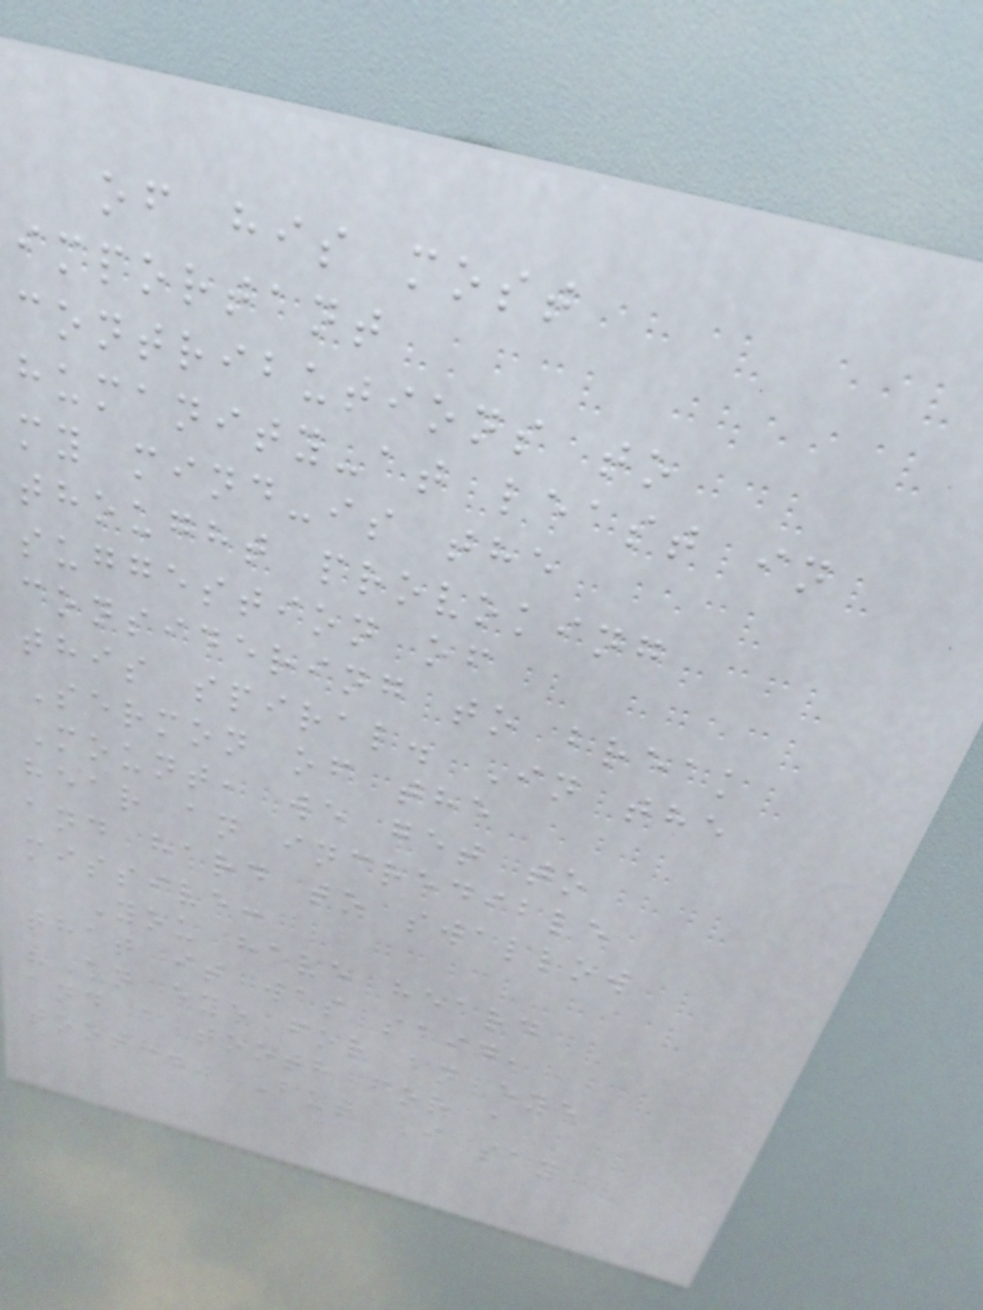of his most
important
contributions to
humanity-at least in
my mind-is the
thought provoking
suggestion of
considering to break
this spiral. In the
Sermon of the
Mount, we get to
hear an incredible
and hard to swallow
missive:
You have heard
that it was said,
"An eye for an eye
and a tooth for a
tooth." But I say
